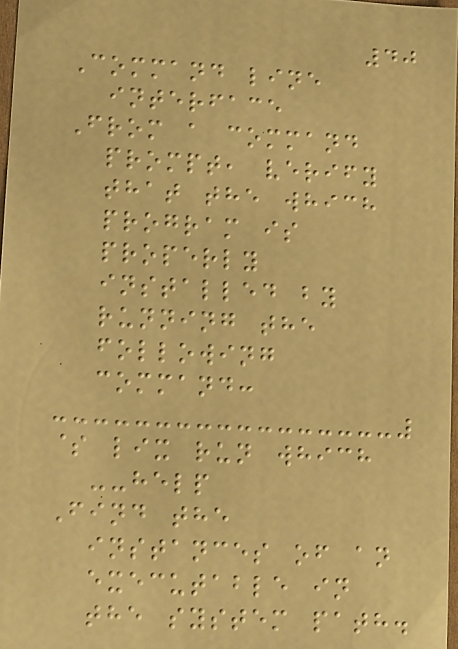40
Command line
interface
From a command
prompt, verify
that the which
program is
properly
installed by
running the
following
command:
$ lix run which
--help
Find the
instances of an
executable in
the system path.
